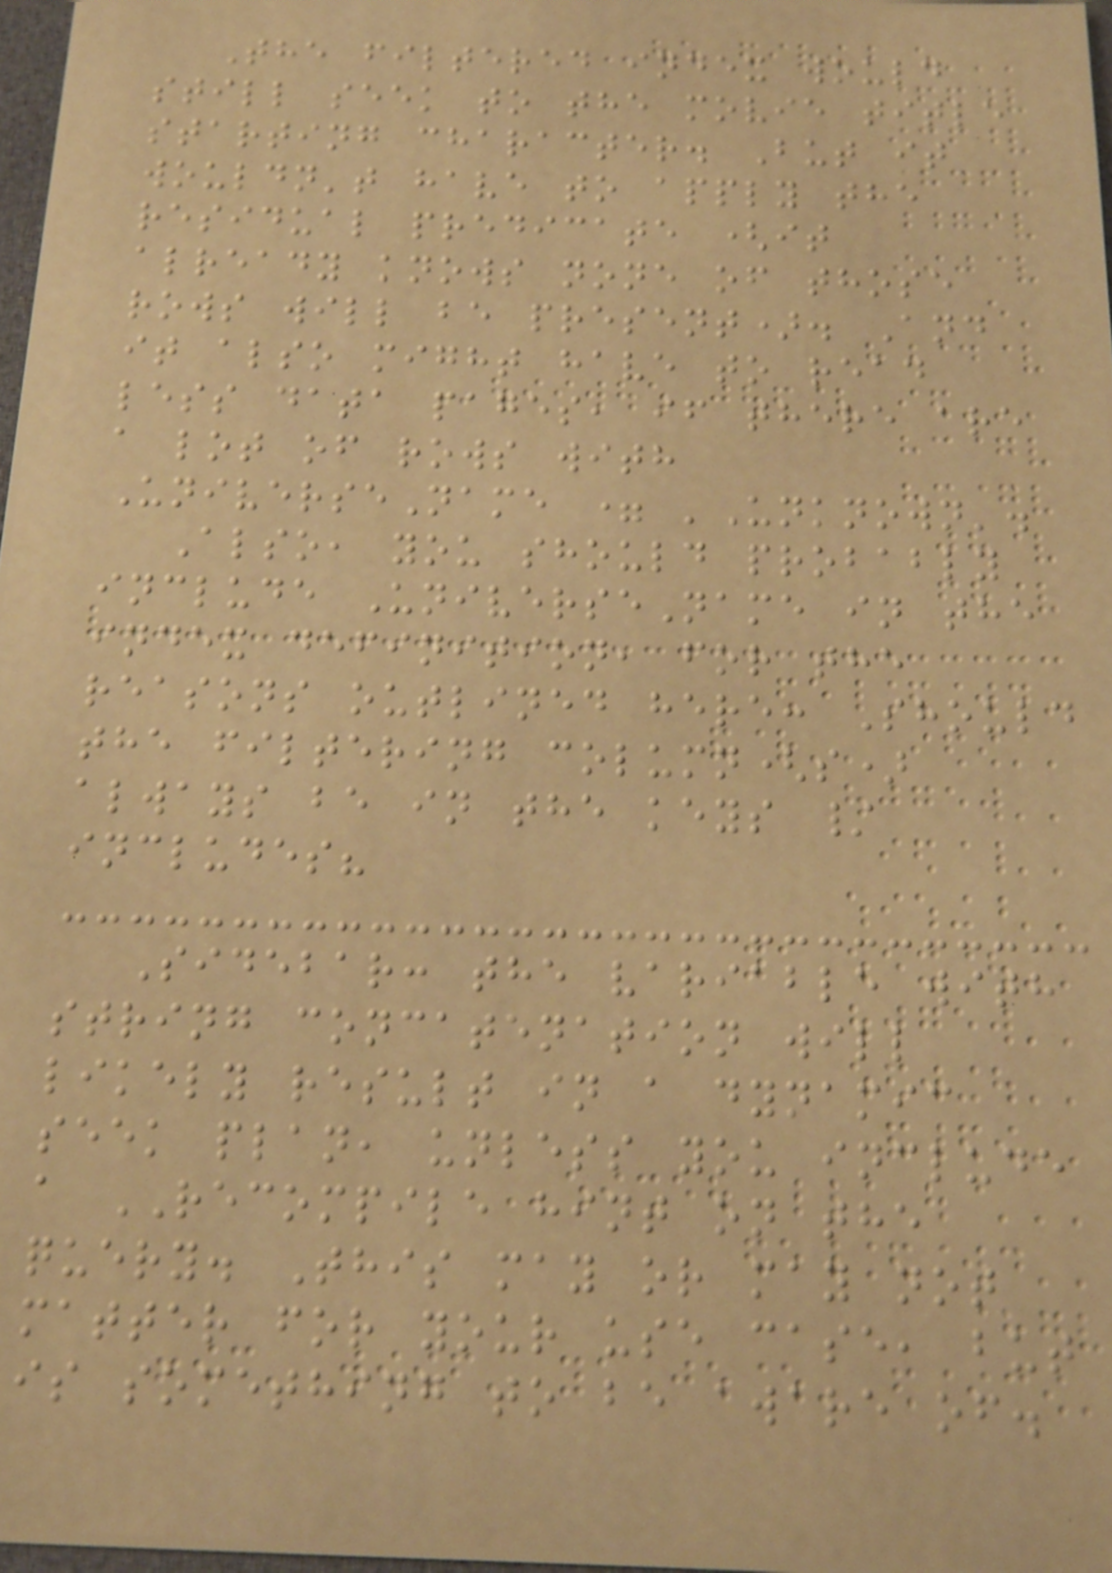The filtered index would
still seek to the movie title
starting character. But it
wouldn't have to apply the
residual predicate (it
already knows none of those
rows will be present). And
it also might have to read
less data pages, if there are
a lot of rows with
UniverseName = 'Unknown'.
Also, you should probably
include UniverseName in the
index definition, for the
reasons outlined here: Should
the filtering column(s)
always be in the keys /
includes?
Sidebar: the variable with
string concatenation will
likely result in a dynamic
seek plan, unless you include
a RECOMPILE hint on the
query. This may or may not
matter for your use case, but
is something to be aware of.
